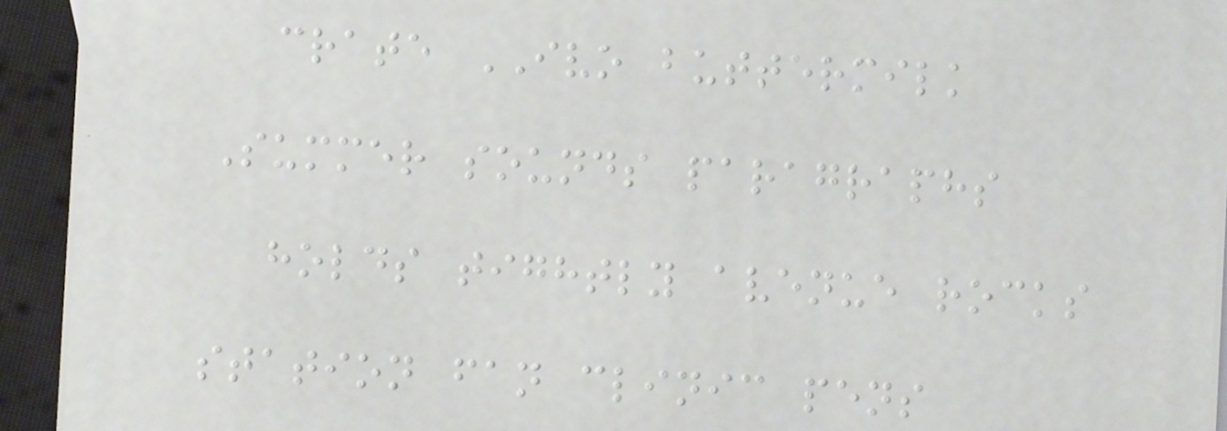crate IVO buttermilk
Summer sounds paragraphs
holds tightly avenue rocks
station fan clinic pens
